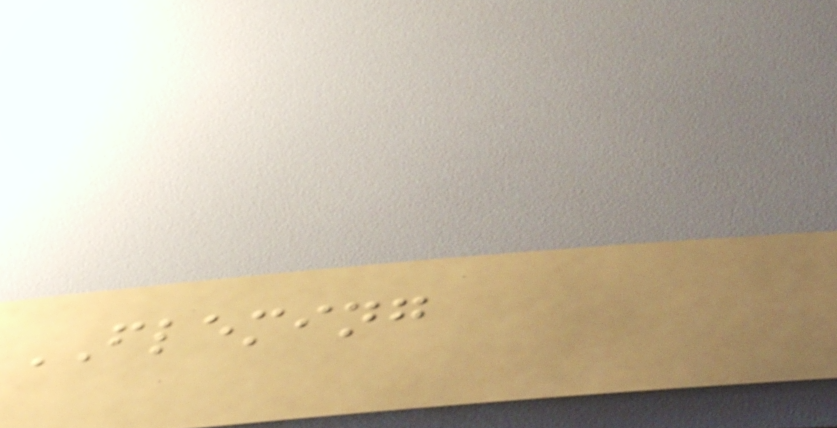FLEMING
